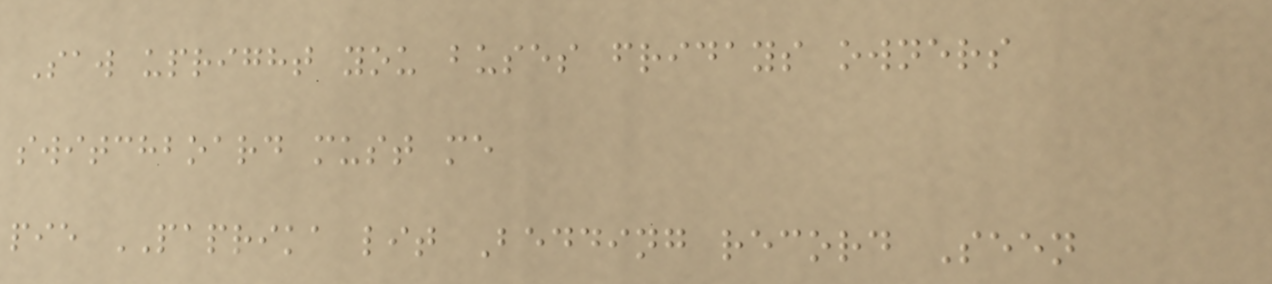Saw upright you buses fridays owners
switchboard must me
pie PAPRIKA lit Bedding record Seen
